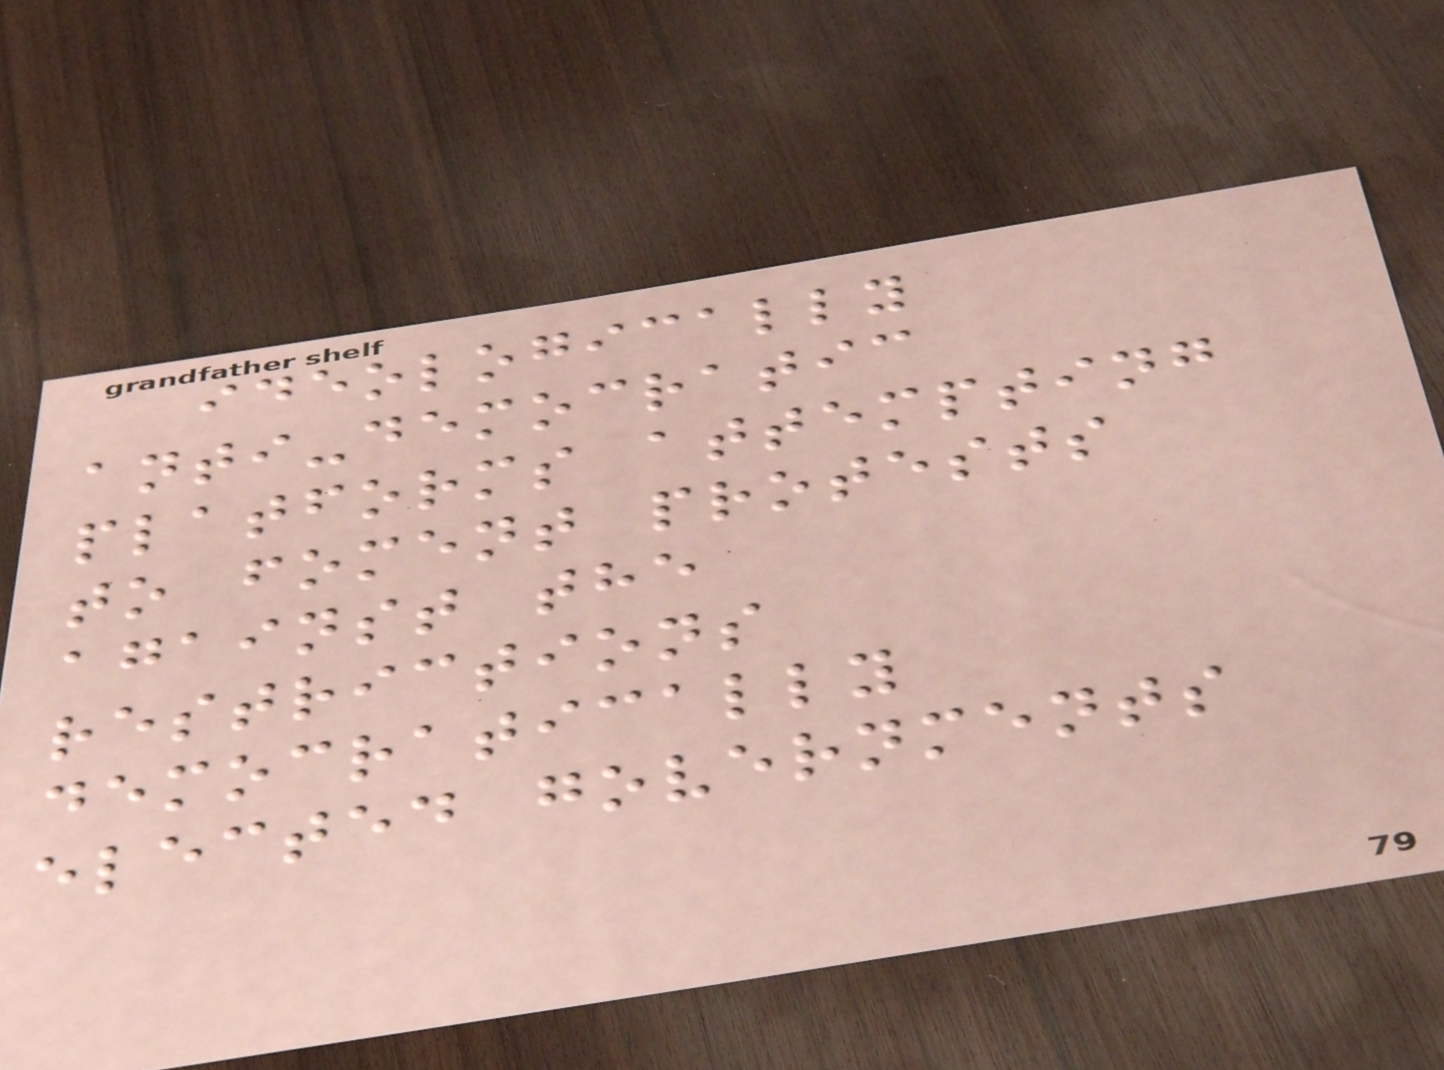ideologically
anti-democratic
platforms attempting
to foment protests
against the
restrictions
democratically
elected governments
